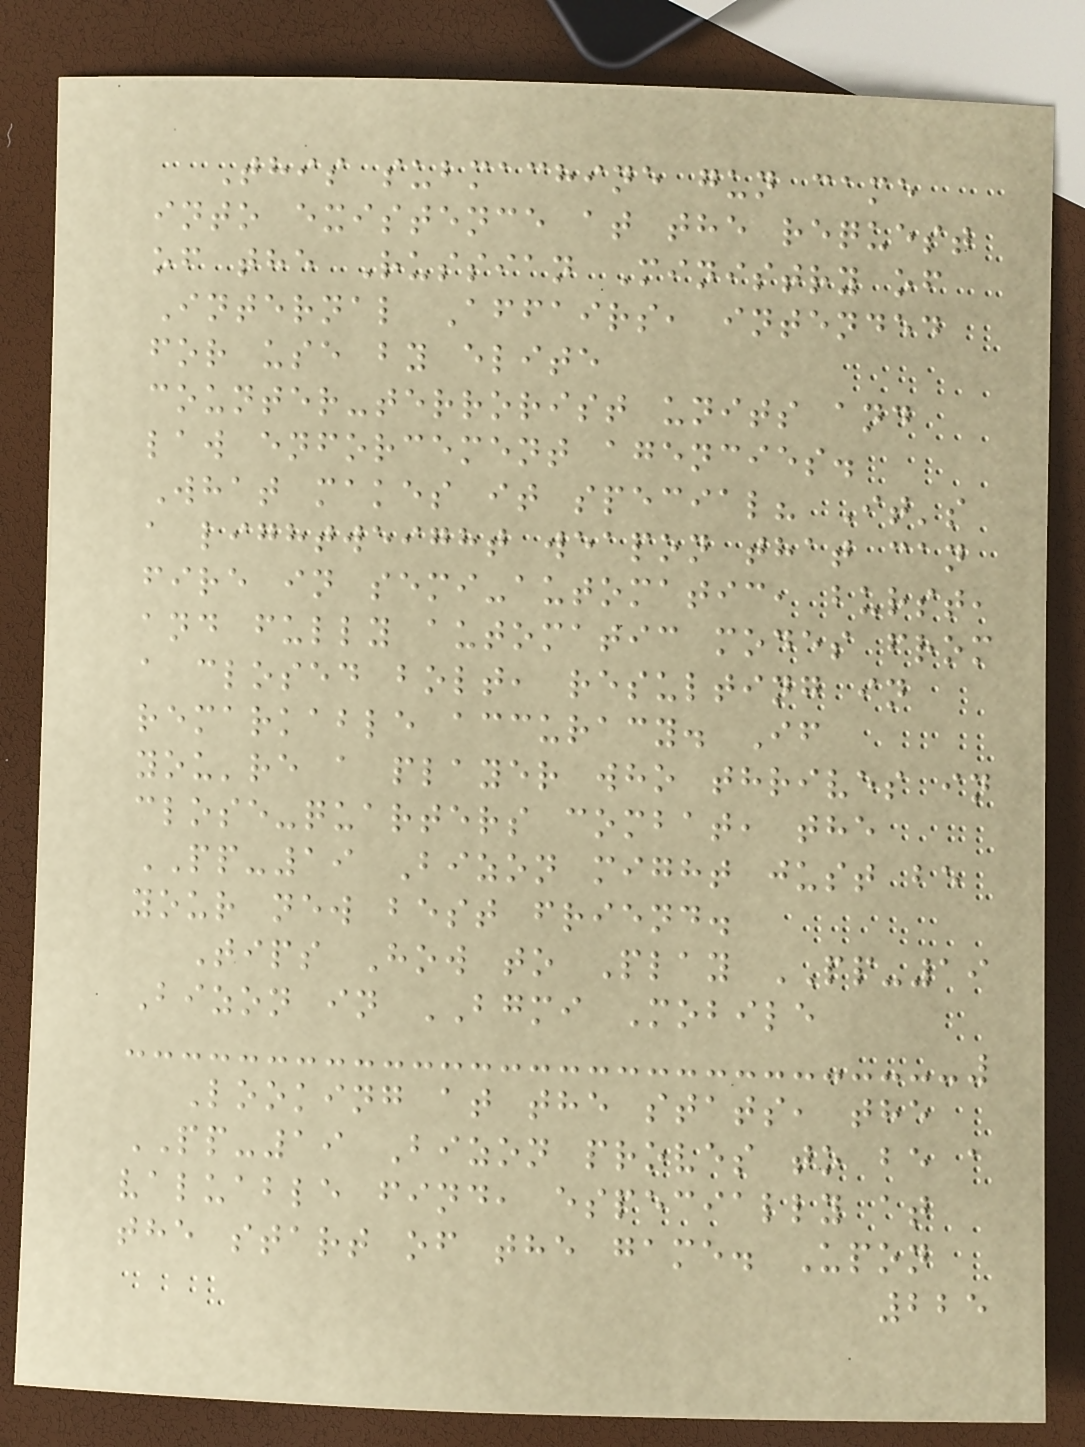This submachine gun came
into existence at the request
of the Russian Ministry of
Internal Affairs, intended
for use by elite
counter-terrorist units and
law enforcement agencies.
What makes it special? It's
a lightweight weapon that can
fire in semi-automatic, burst,
and fully automatic modes from
a closed bolt, resulting in
remarkable accuracy. If
you're a player who thrives in
close-quarters combat, the
PP-19 Bizon might just be
your new best friend.
Tips How to Play PP-19
Bizon in BGMI Mobile
Looking at the stats, the
PP-19 Bizon proves to be a
valuable find, especially at
the start of the game. Upon
225
